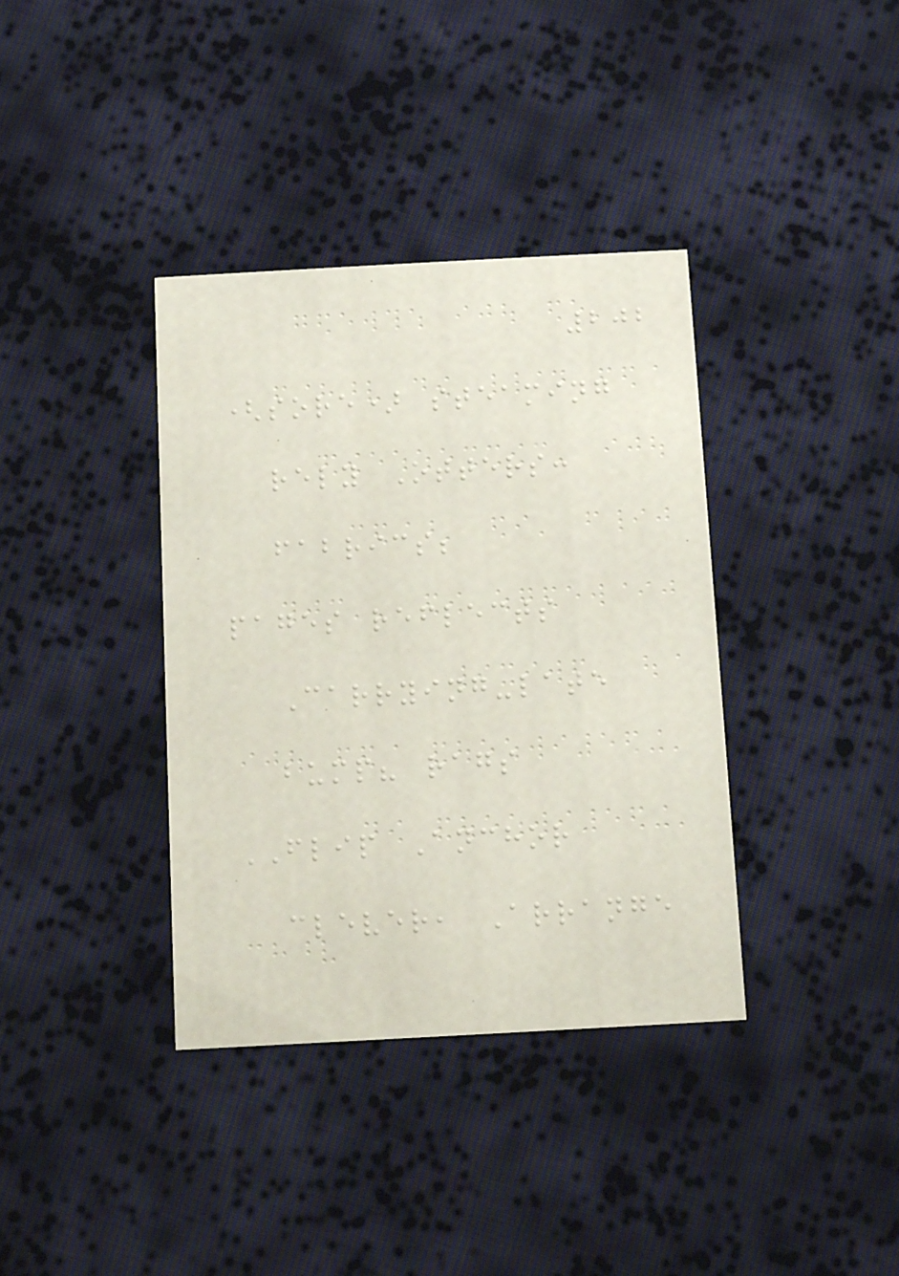202
(sore) steaming
rely Otters:
fabrics;
pages reflects
Carrying-late
bump? rags
FLIP Anchor
clever, Arrange
